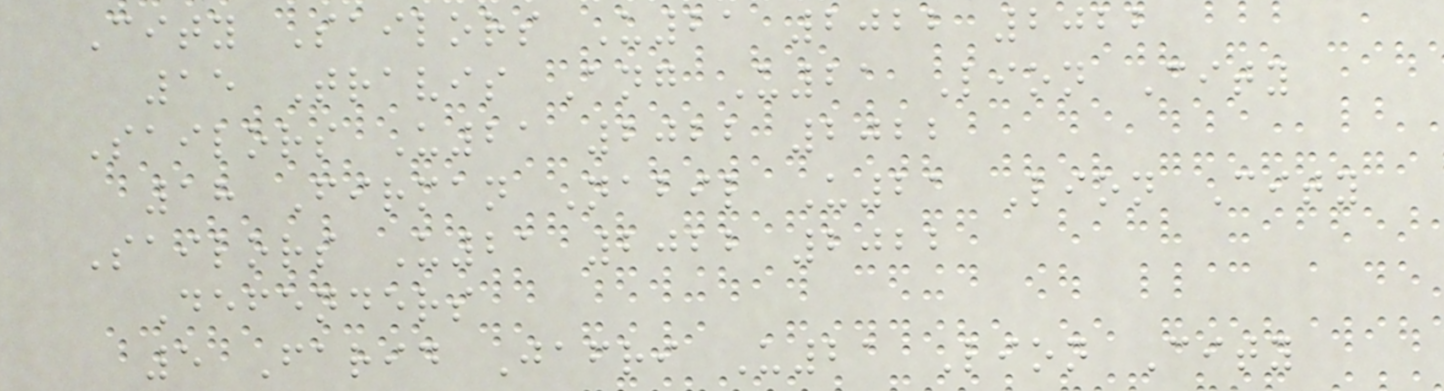City Sailors U21 2022 2022
15 Travis Ang U21 Lion City
Sailors U21 2022 2022
18 Firman Nabil U21 Lion City
Sailors U21 2022 2022
Defenders
5 Farid Jafri U21 Lion City
